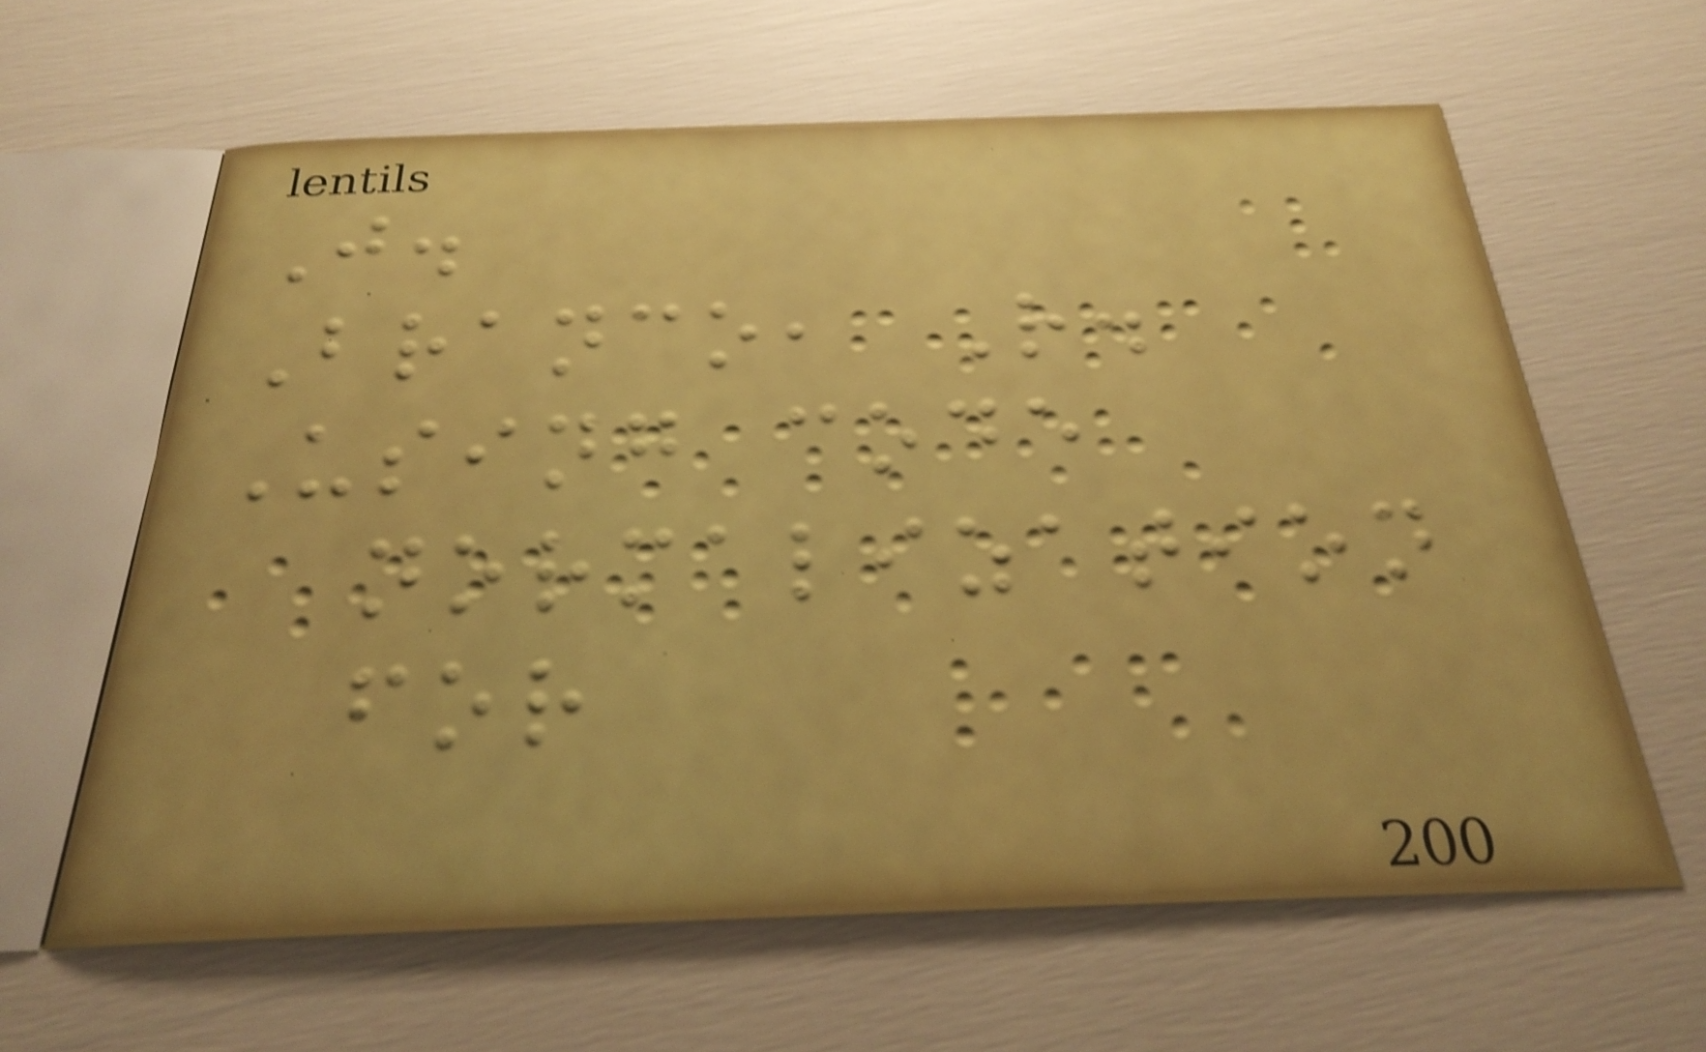J.
Branco, R.
Using code
normalization
for
